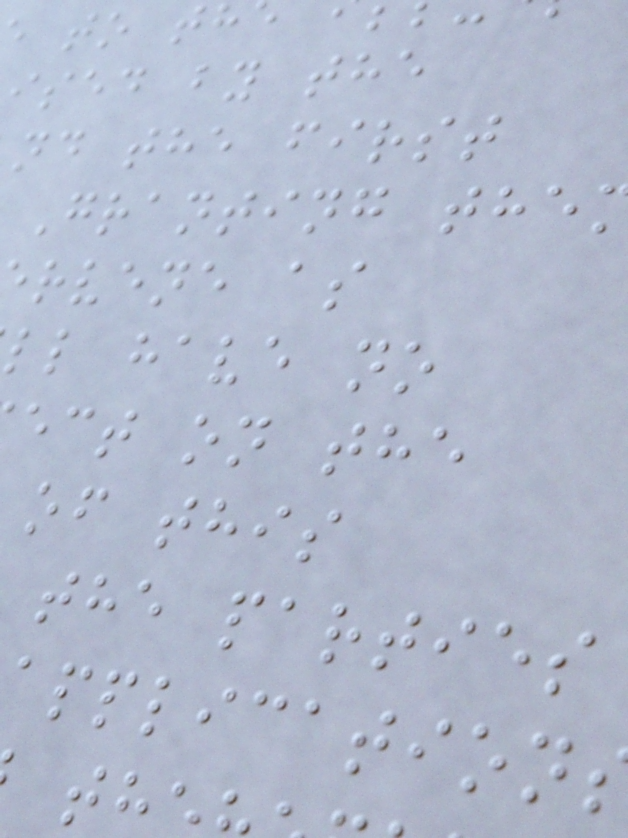ised by the
nd the first
Granting the
rvene as
ll have no
ect on the
of this
the parties
application
